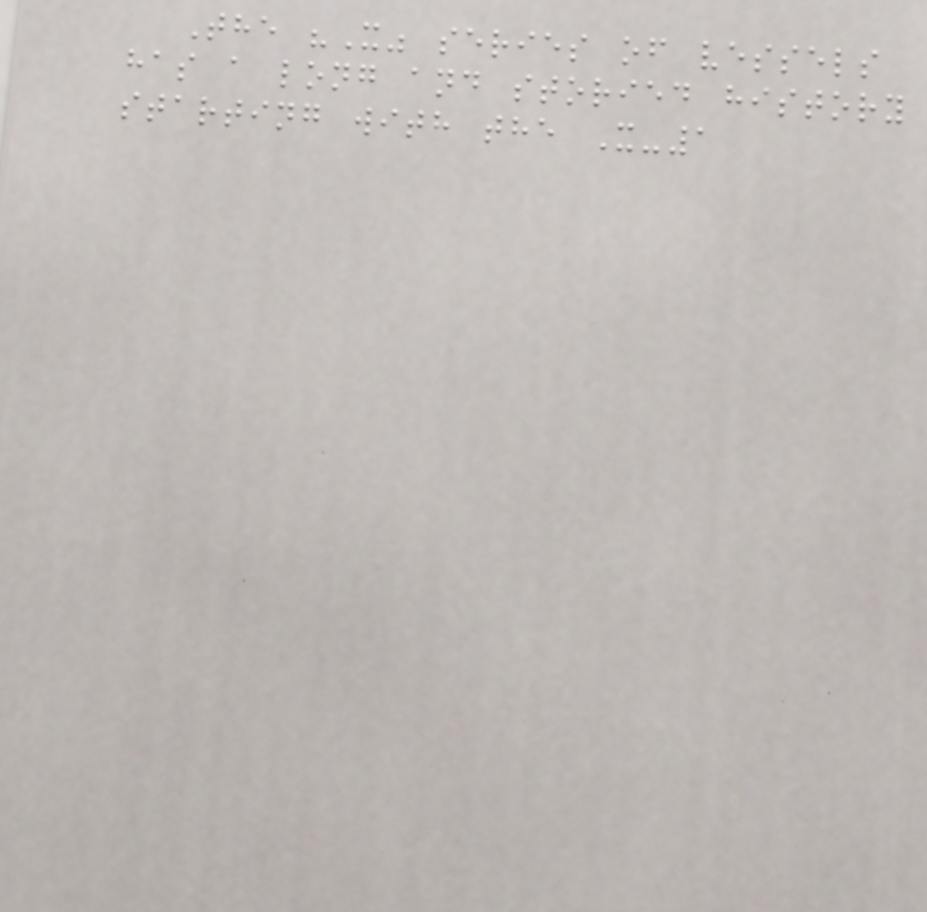The "X" series of vessels
has a long and storied history
starting with the X-1
